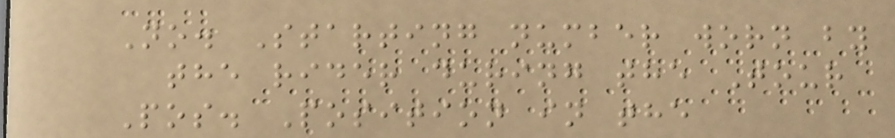No. Starting number worn by
the rider during the Tour
Pos. Position in the
